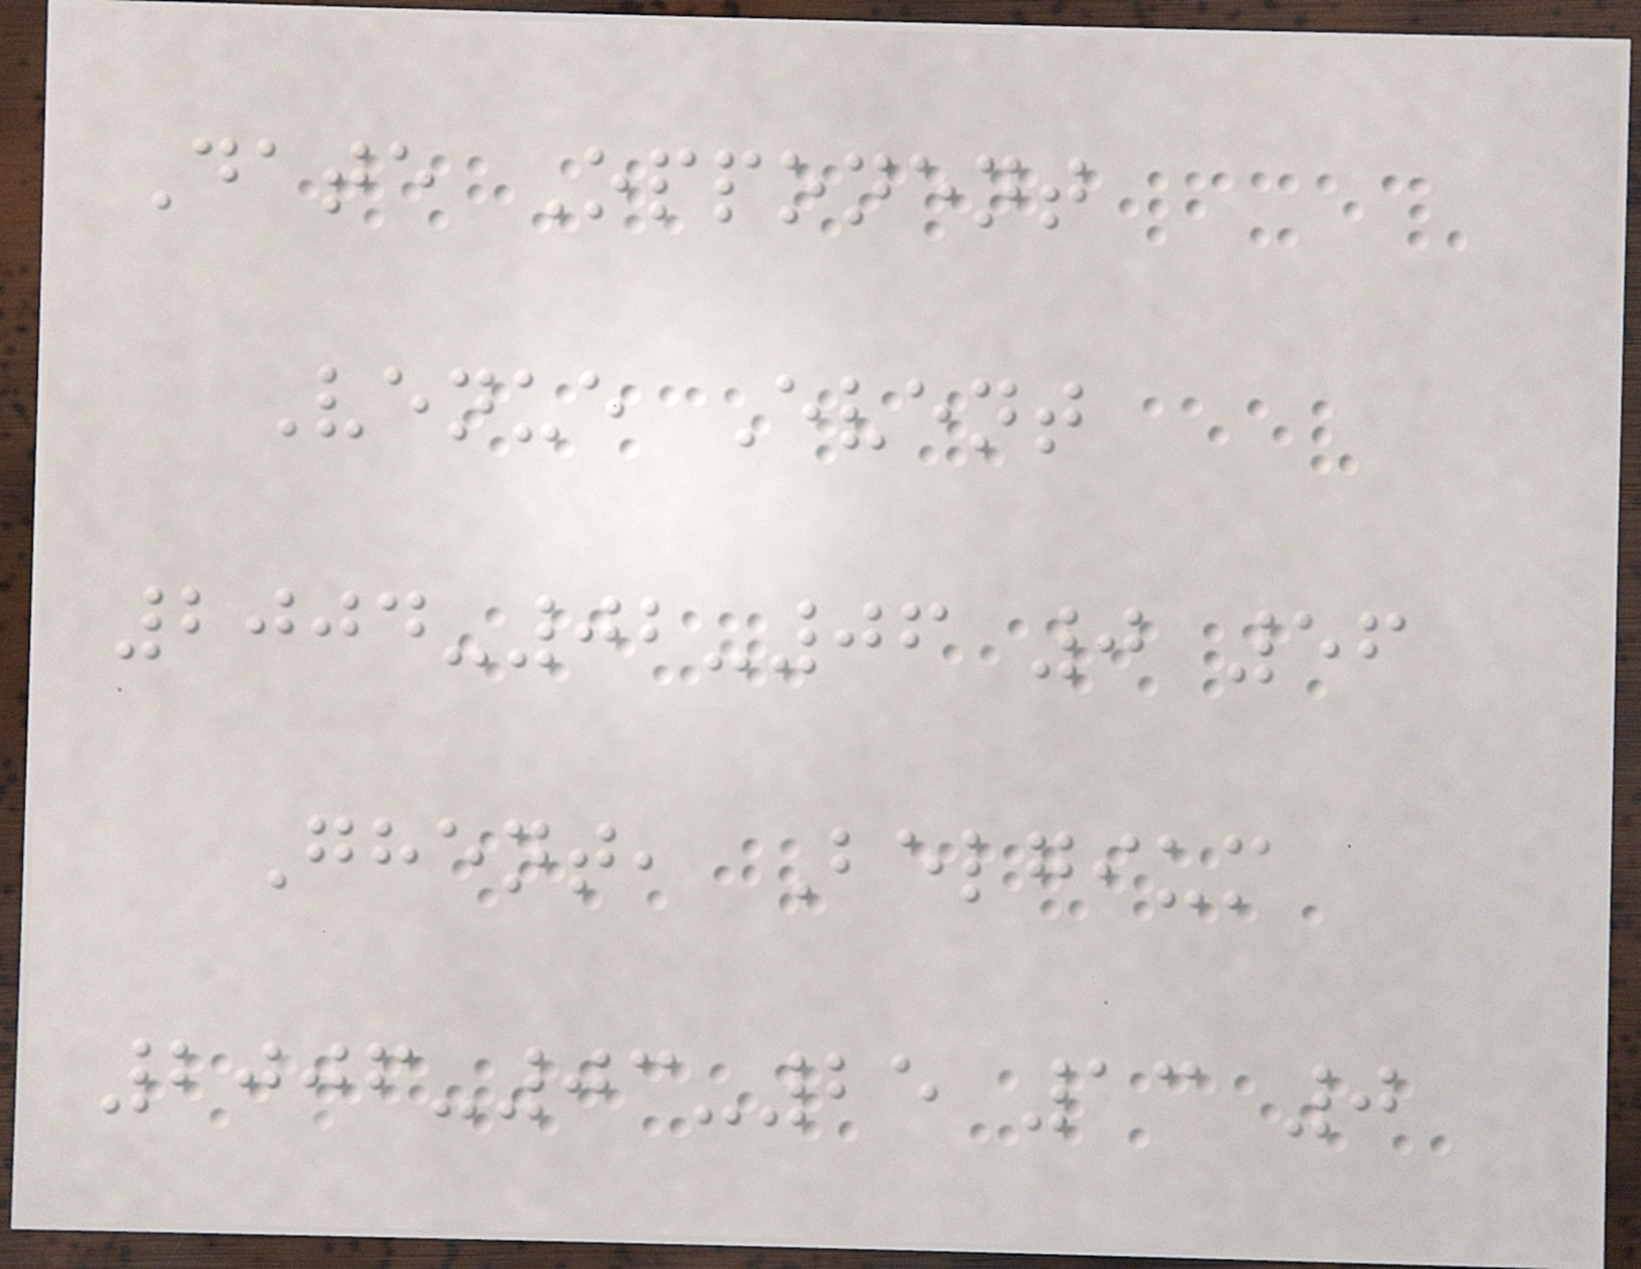Date Opponent
Venue Event
2004-02-06 0 56
Ghent, Belgium
2006-03-25 13 0
